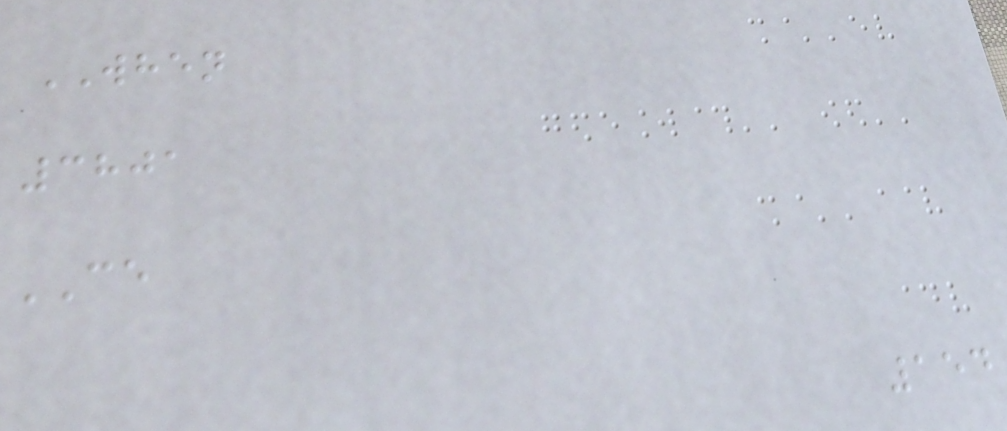WHEN
3801
CE
154
